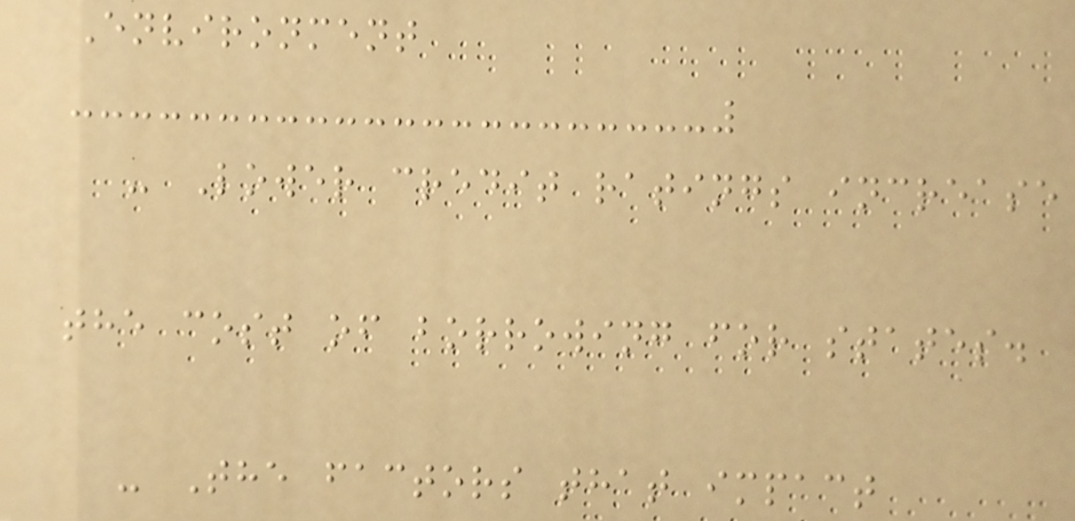Environment
- Lower credit ratings increase
the cost of borrowing for states.
- The factors that impact
